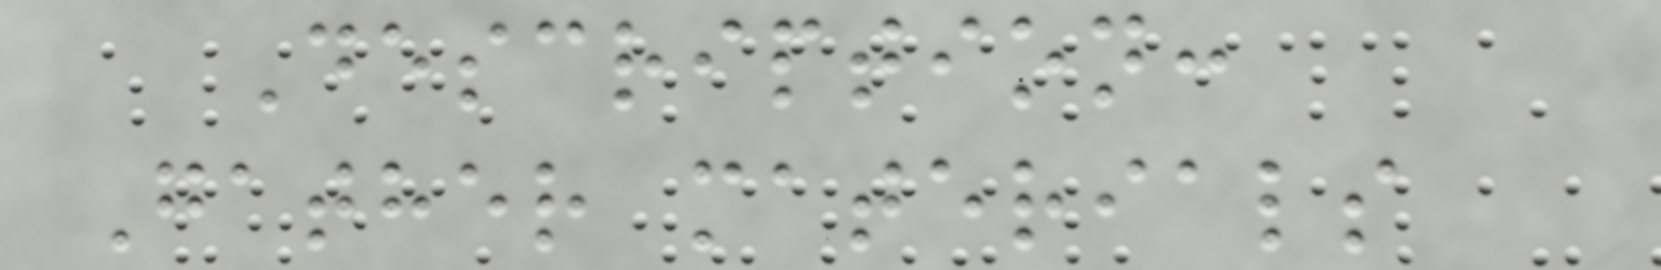Description:
Gather materials
